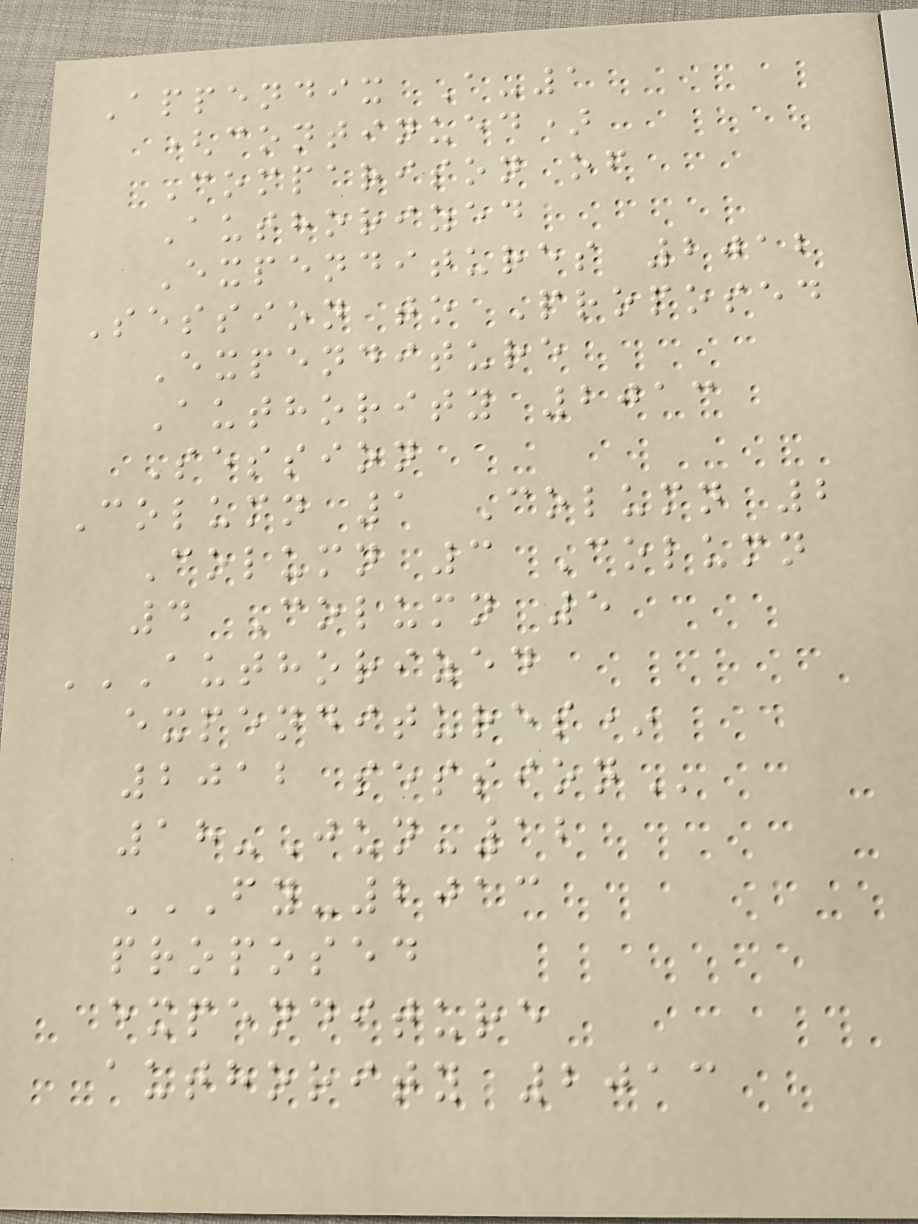Appendix A-1
(continued)
Comparison of
Authorized
Expenditures 2012
Session to Proposed
Expenditure
Authority 2013
Session
Column 1 Column 2
Column 3 Column
4 Column 5
AUTHORIZED
EXPENDITURES*
2012 SESSION
18-Jun-12
FY-2013
PROPOSED
EXPENDITURE
AUTHORITY 2013
